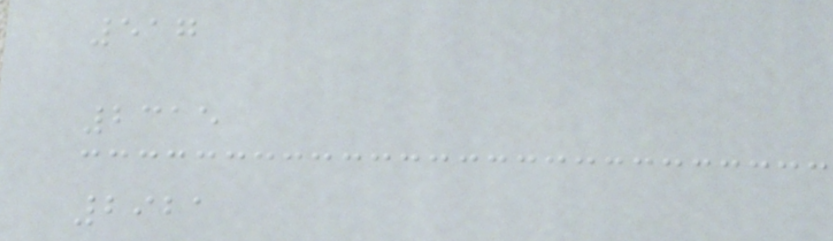517
2315
2921
